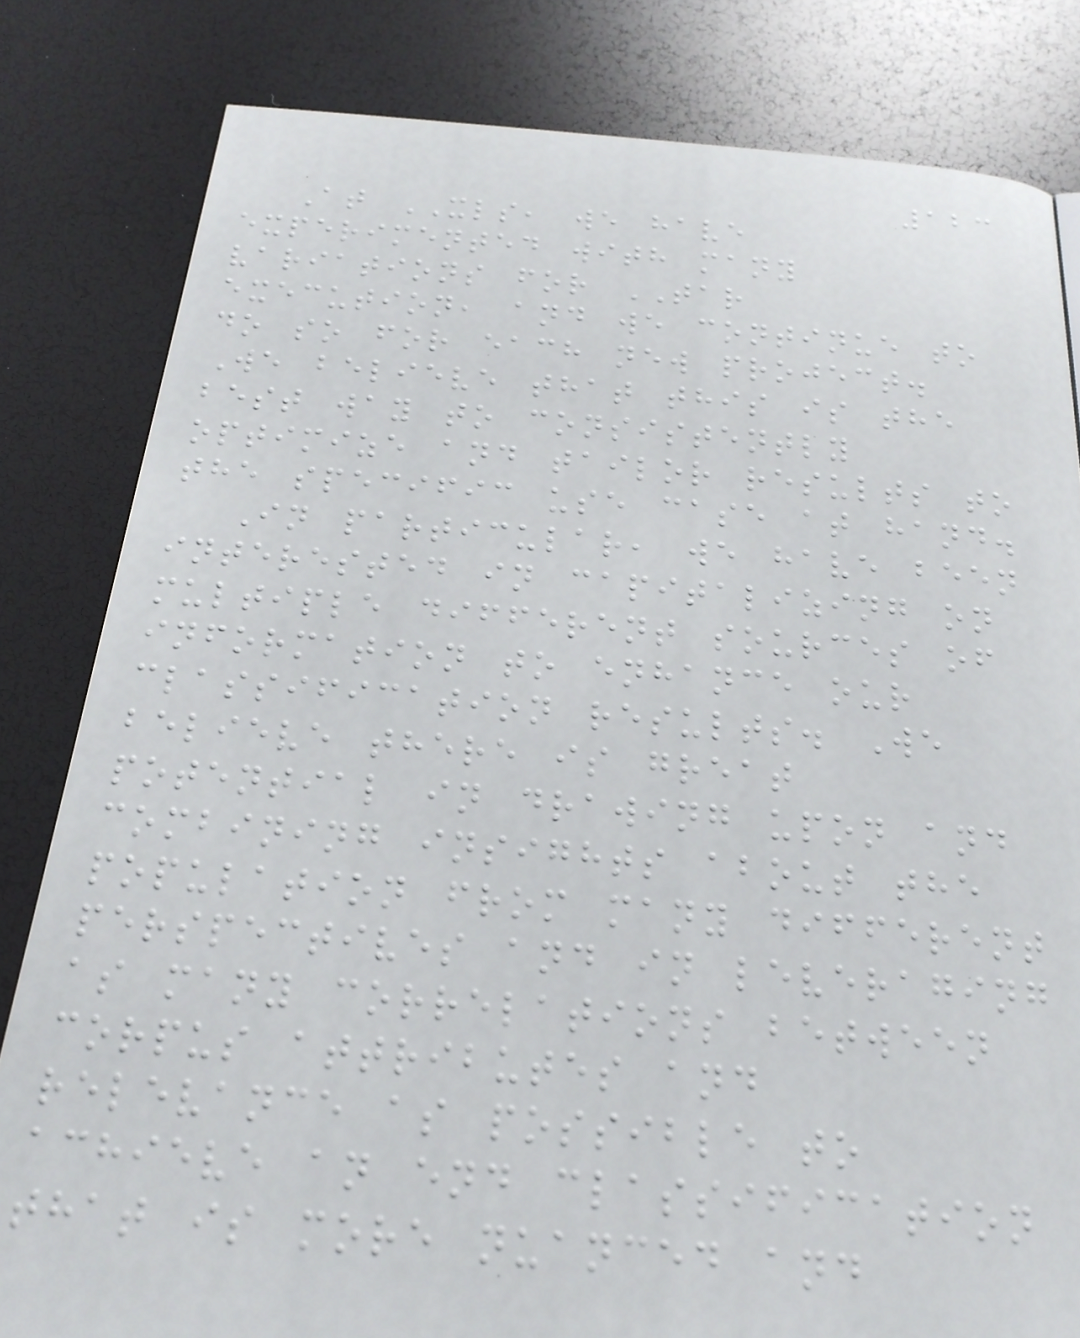123
At XLS, we have
experimented with many
variations for TAR
execution, and we continue to
do so for each new project.
We believe that this is the
best way to consistently
optimize and tailor results to
the specific use case at hand.
In particular, we have been
interested in capitalizing on
multiple different sources of
information to enhance our
classification results. We
believe there is great
potential in drawing upon and
combining insights about the
population from many different
perspectives and in leveraging
as many correlations between
corpus attributes and
relevance as possible to
achieve an end classification
that is more nuanced and
